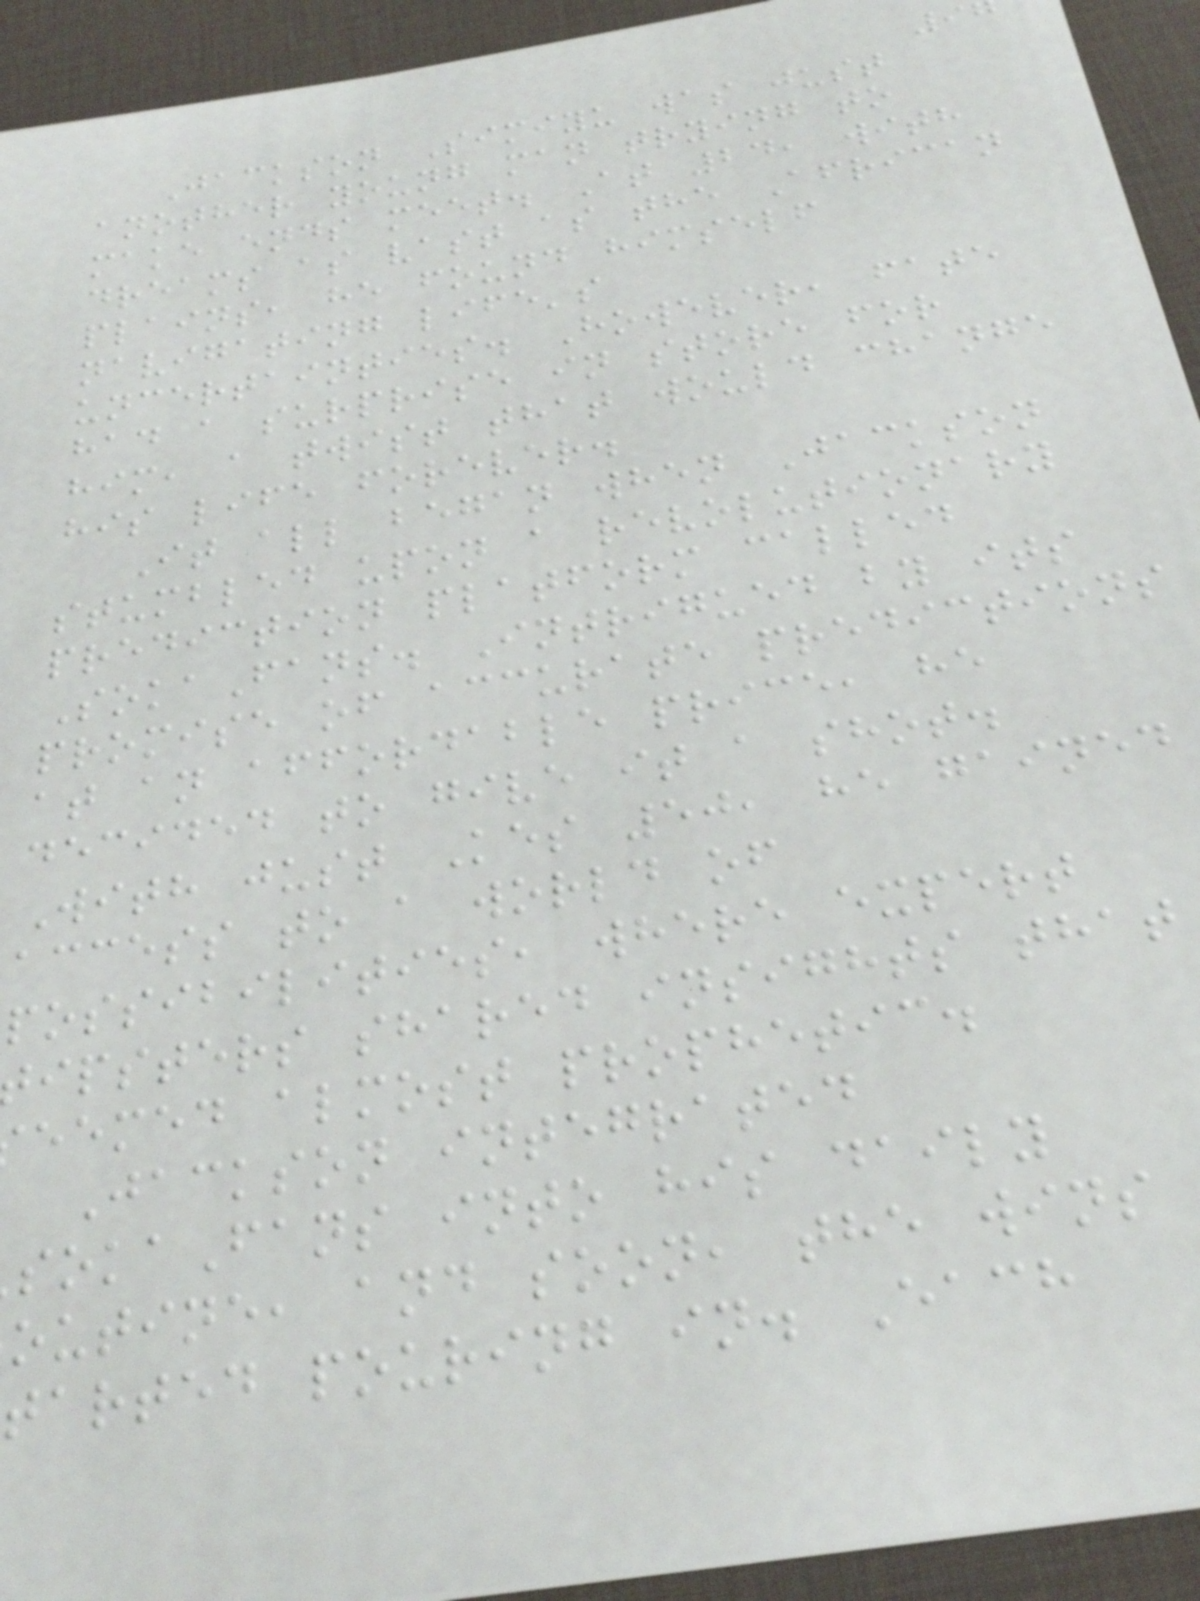Jackson Simiyu was just
another young man trying to
make ends meet. At 24, with
dreams as vast as the African
plains, he found himself
navigating life's
uncertainties. However, fate
had a surprise in store for
him, a twist that would change
his life forever.
It all began when Jackson
stumbled upon a revolutionary
prediction platform called
SokaFans. Intrigued by its
promise of accurate predictions
at an affordable price, he
decided to give it a shot.
With just Kes 50, he gained
access to a world of
possibilities, where expert
ipsters shared insights that
eemed almost prophetic.
Jackson integrated
okaFans into his daily
outine, and soon, the wins
tarted pouring in. Each
